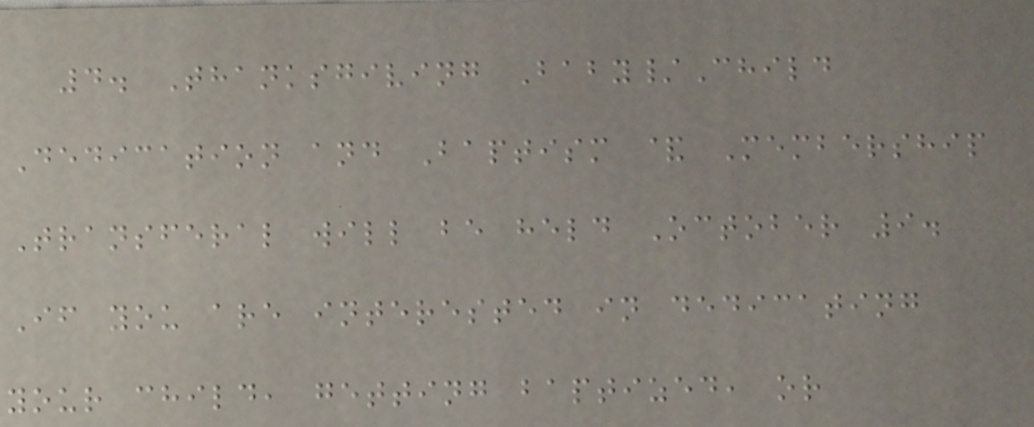4. Thanksgiving Baby/Child
Dedication and Baptism & Membership
Transferal will be held October 9.
If you are interested in dedicating
your child, getting baptized, or
